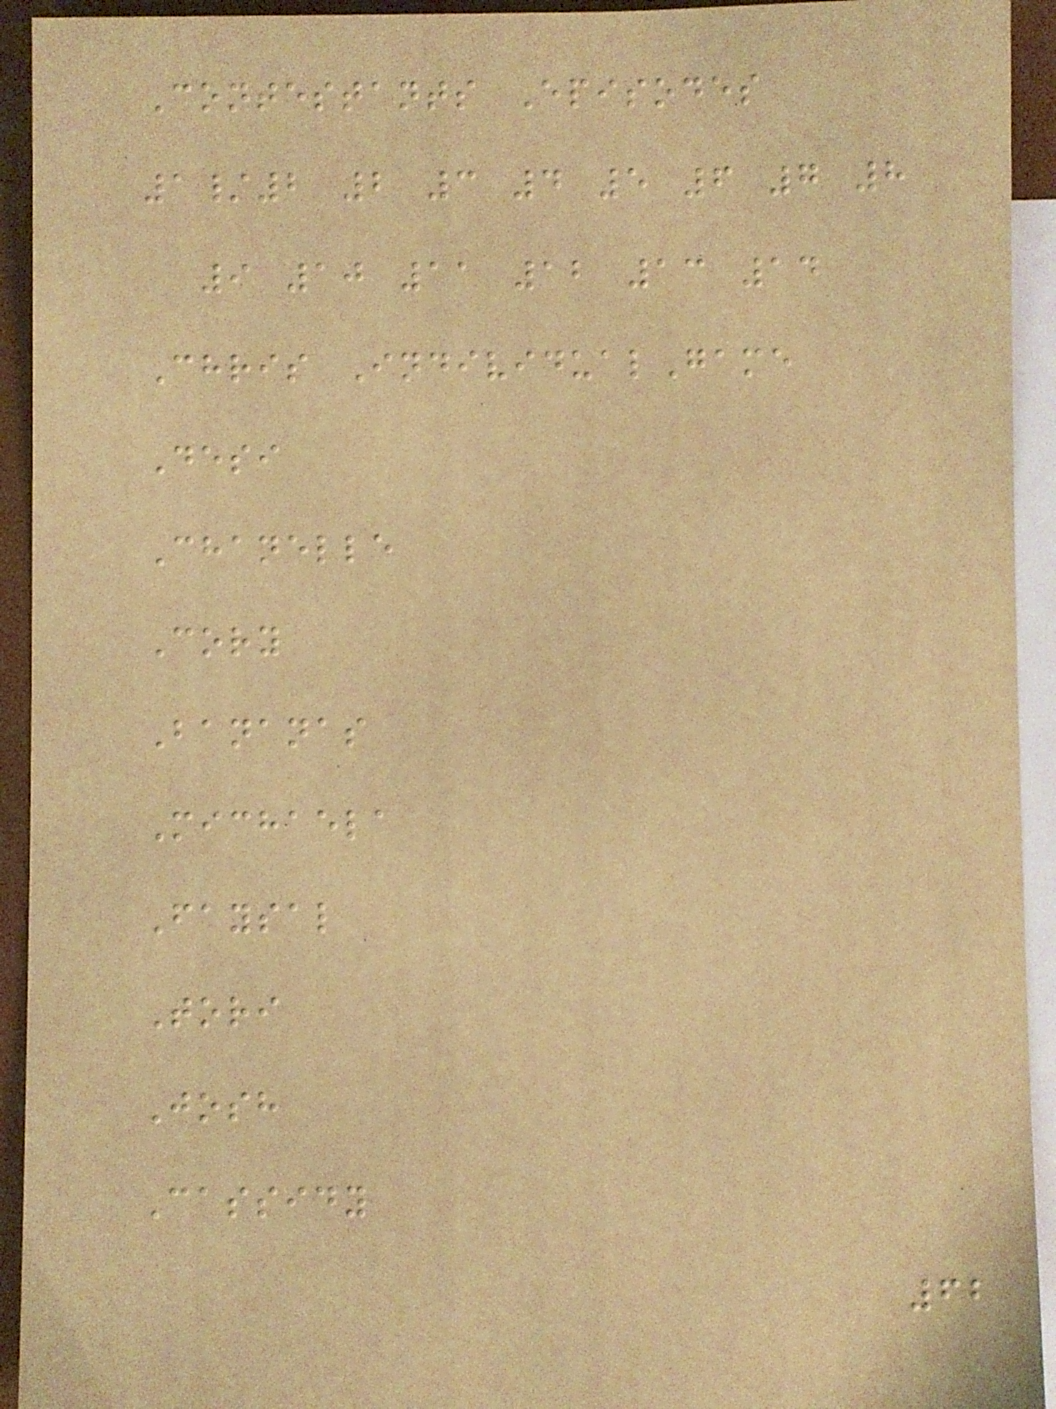Contestants Episodes
1/2 2 3 4 5 6 7 8
9 10 11 12 13 14
Chris IndividualGame
Desi
Chanelle
Cory
Bananas
Michaela
Faysal
Tori
Josh
Cassidy
62
